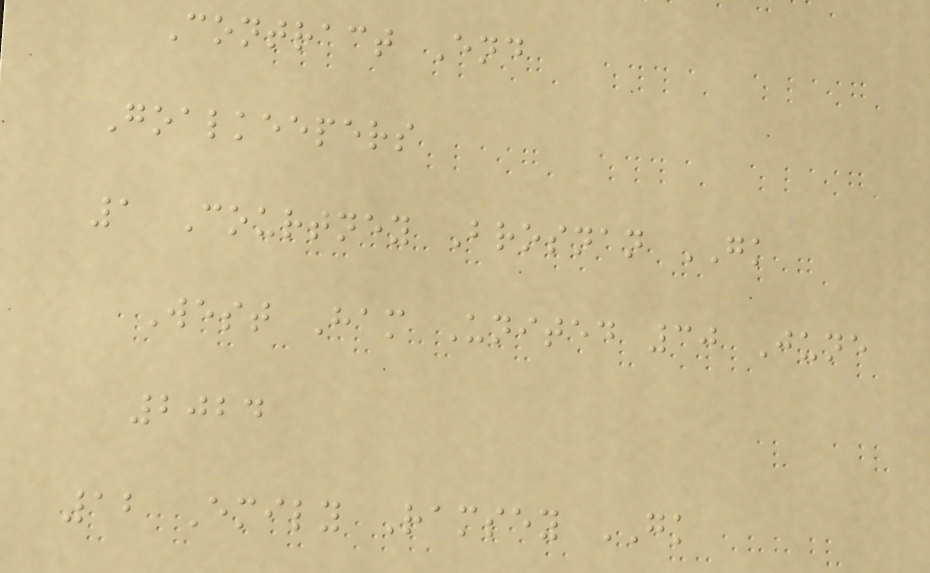Contract End
Goalkeepers
1 Courtney Brosnan GK
West Ham United 30 June
2024
12 Emily Ramsey GK
